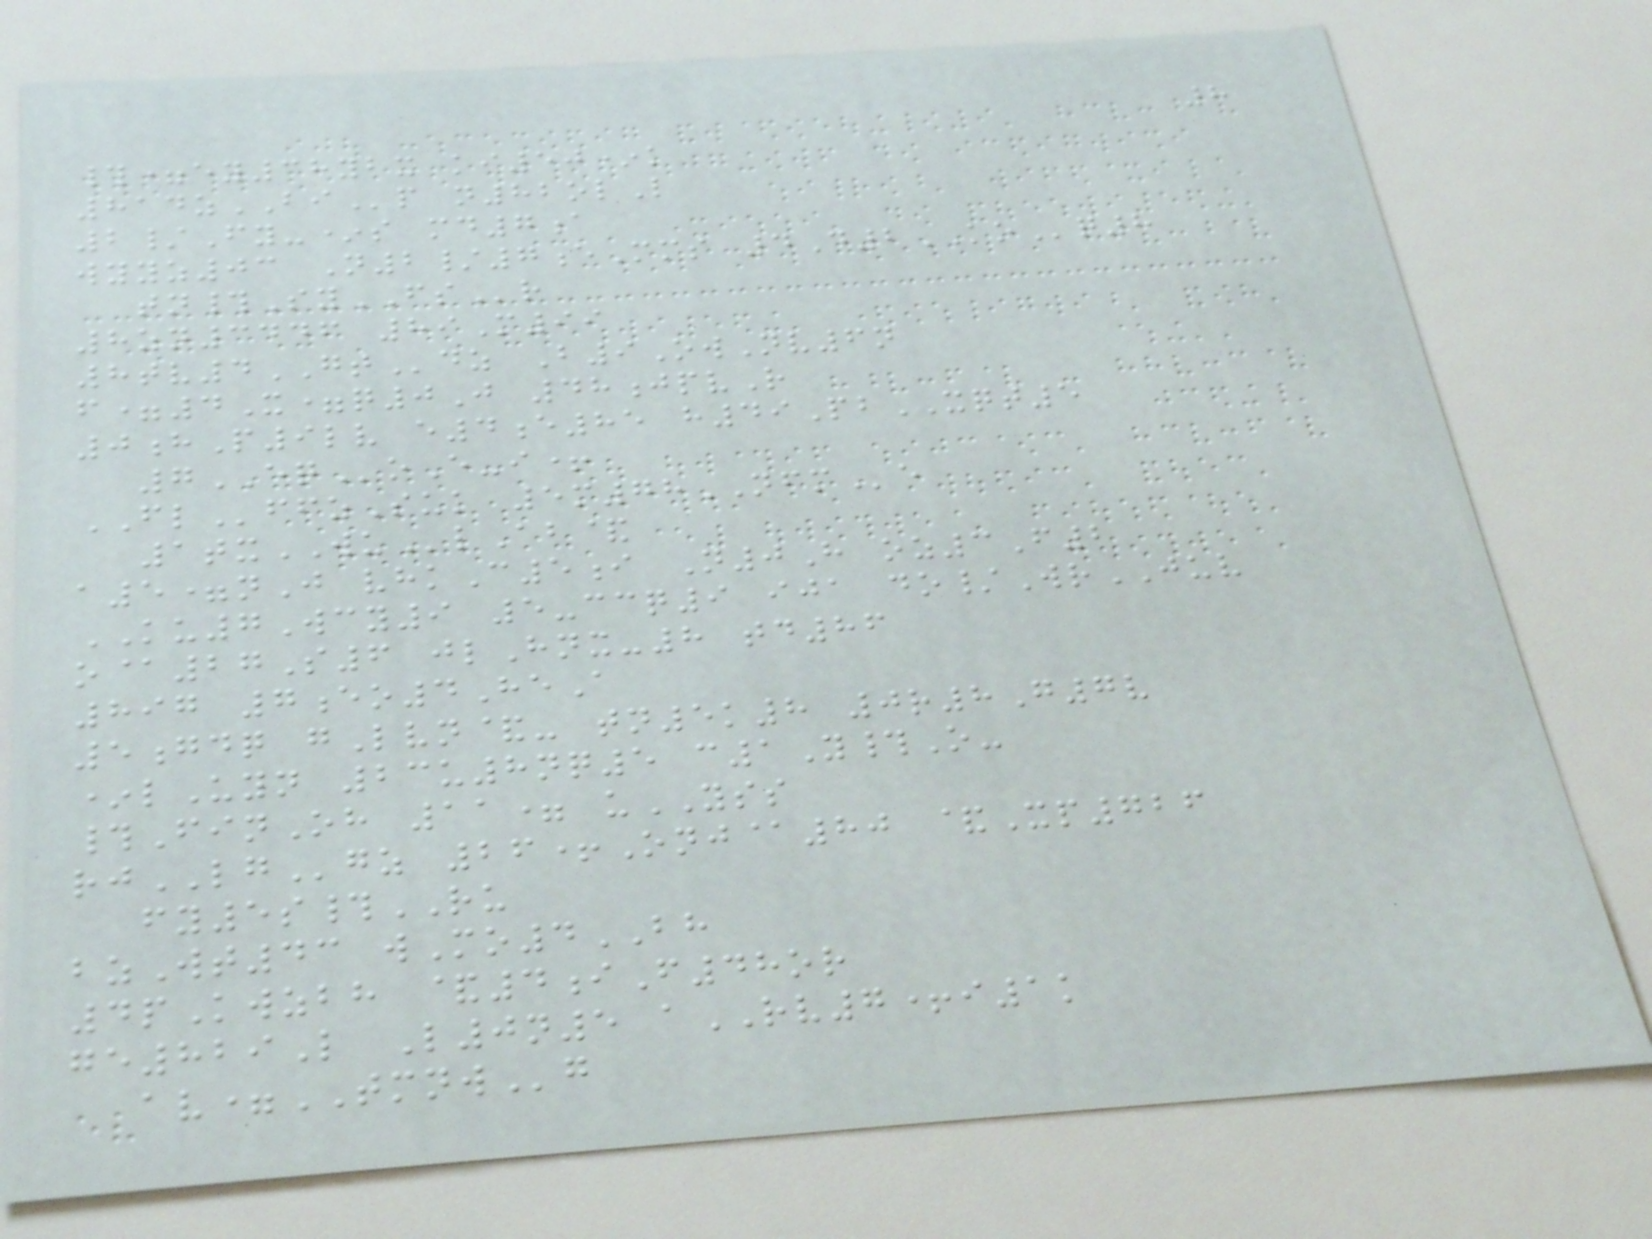8
#=ey38ybx ki50*k
814zBIp n82olL
2/Fy-*s md7a
wyyz03 N2/7eMms 4D2KOq8
tn#SyFSr
8zn3446 89M99
8tv4GTdz B9OwNv6n
f=4X=q0J 48jpvR
0hP9lv e4e85 h49PbXQT5
7EQoE-i+
FLffzSuk 5m78NFMe
1txWUlAb&
a5=nJ vhkC5i N0H oz3F2
KU7Wcy9 5-ccq9 ija do/WrJUV
o@27S6 jlHnx-8 td86
897 7eo4HeA
5gdq gLvn&- tn5k8 0r8G7v
*lUyn 23u8nq5 c1Y#O-
#FinOh 11= uYSS
rjLGgz 26+Onj@80 &Xp726
fy5s#RU
bzWt43 wMo4BH
4pKwzbh &4iF48or
ge829L L0n5 aRV7+i1k
av=TMNWg
